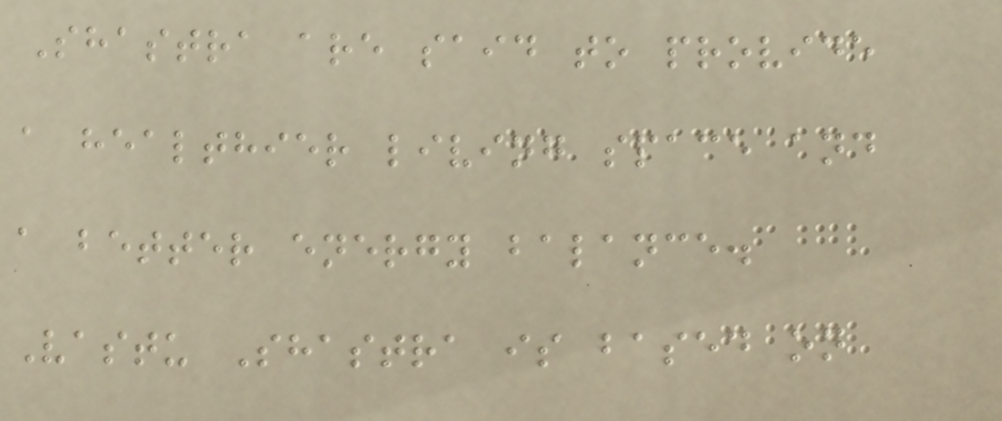Shastra are said to provide
a healthier living space and
a better energy balance.
Vastu Shastra is based on
